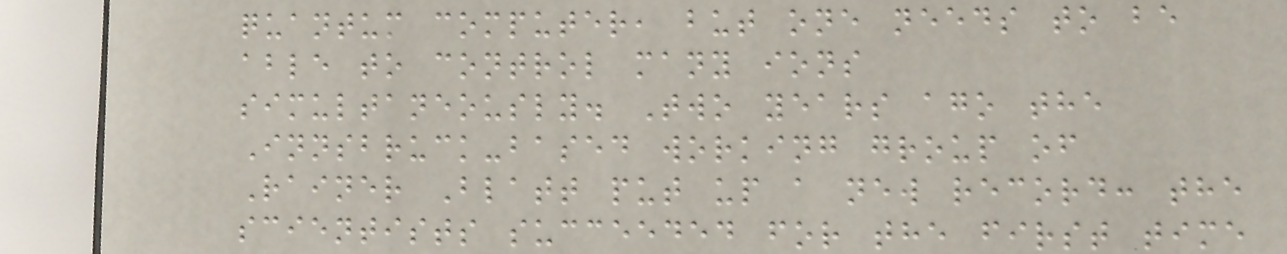quantum computer, but one needs to be
able to control many ions
simultaneously. Two years ago the
Innsbruck-based working group of
Rainer Blatt put up a new record: the
scientists succeeded for the first time
